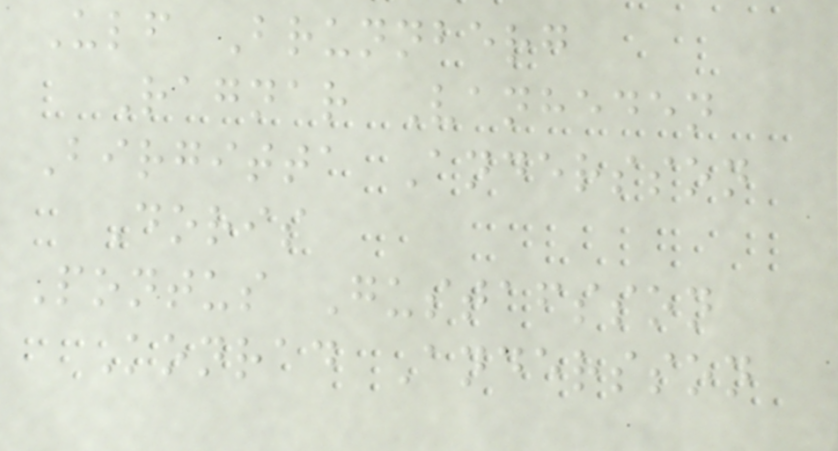Ulf Brunnberg
Ragnar Vanheden
Birgitta Andersson
Doris
Pontus Gustafsson
Konrad Andersson
